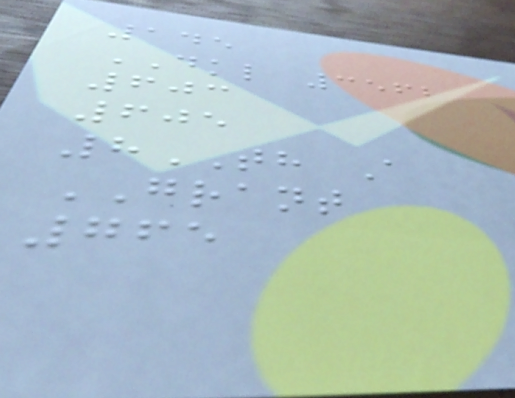145
DKL 3562
603
605
8TH A
GRANT
765
